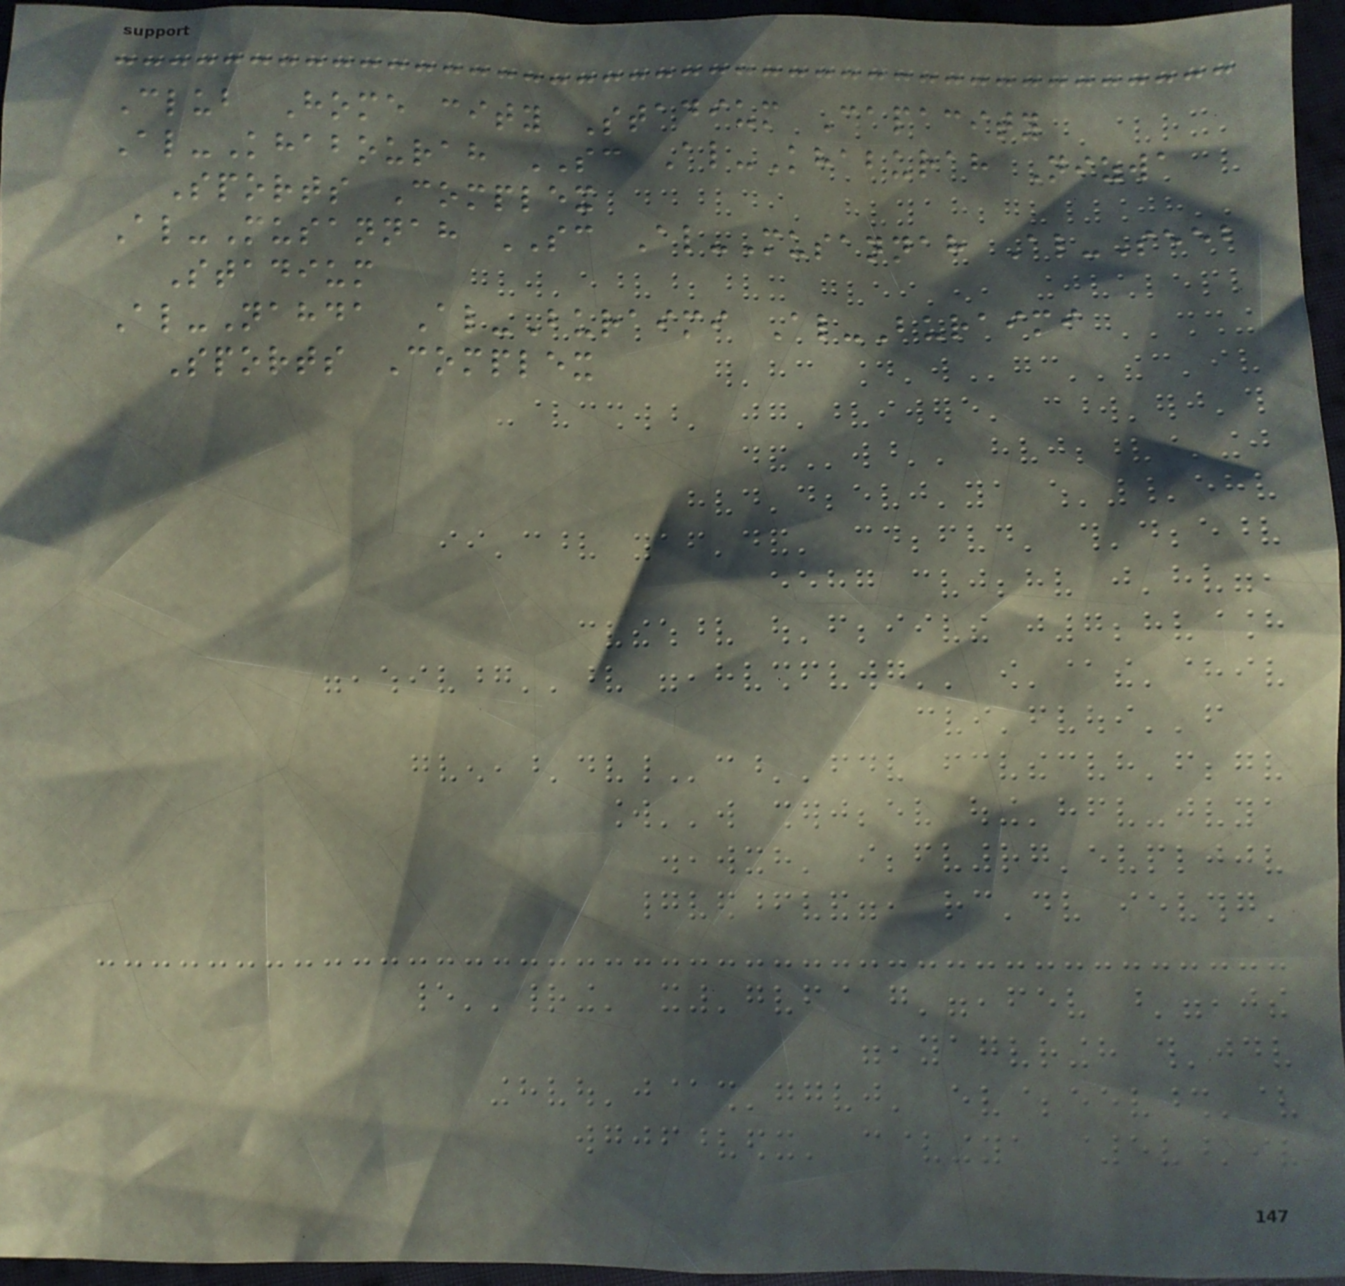Club Home city Stadium Capacity
Al-Khabourah SC Al-Khaburah Nizwa
Sports Complex
Al-Musannah SC Al-Musannah Al-Seeb
Stadium
Al-Nahda Al-Buraimi Al-Buraimi
Sports Complex
